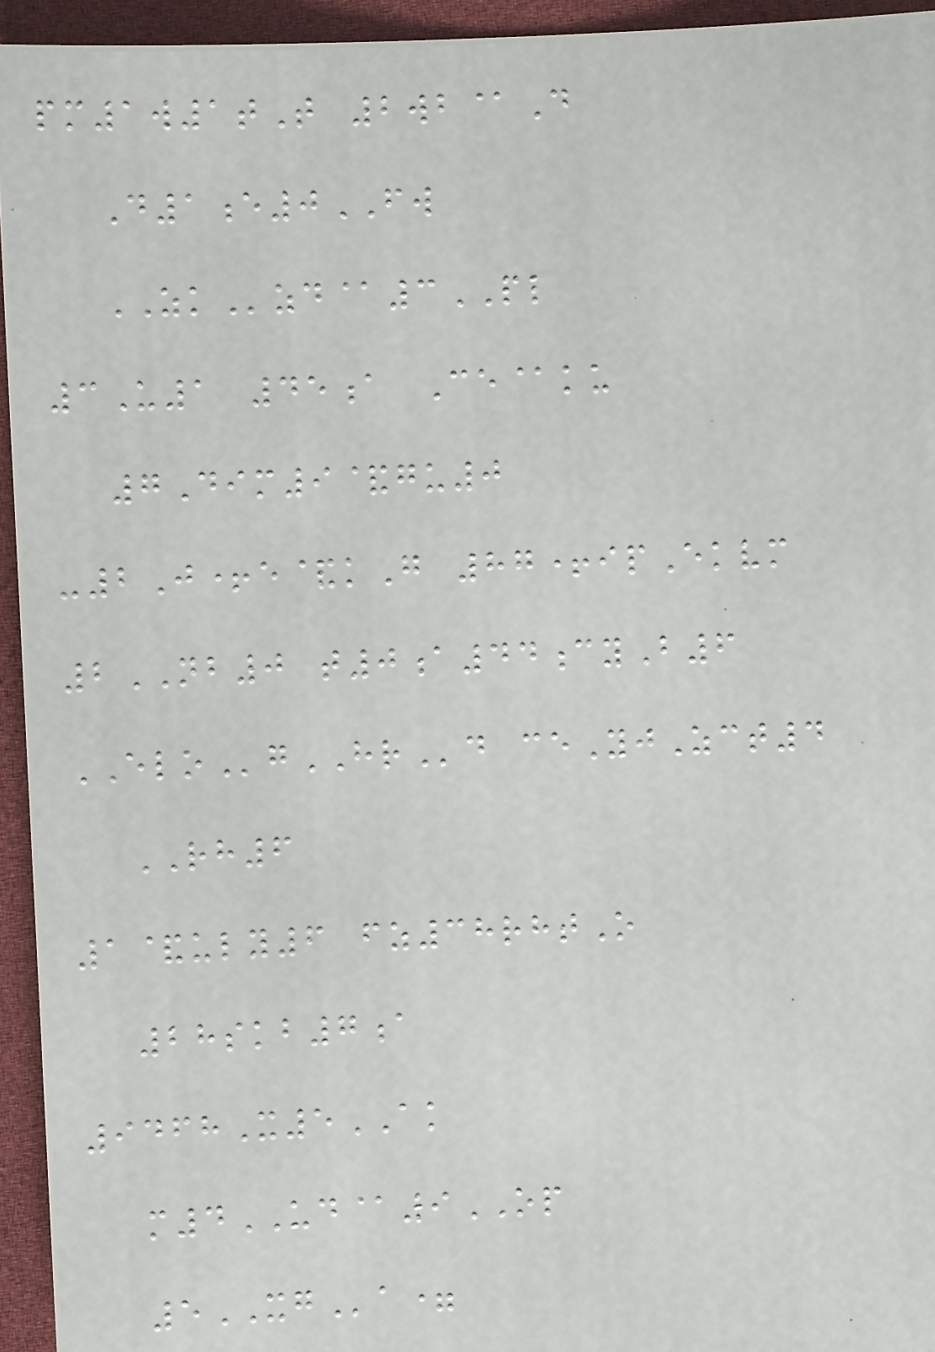pm1w1tT 2wb@D
D1e0FW
ZKzd@3PL
3U1 45a Ce@ku
7Dim9&gu0
-2J+e&kG 87+ipEkvm
2NB0 t0a44cyB6
ELOgHRd ceYjZct4
RH6
1&uly6 fz38rhtO
28skb7a
9468X5AK
m4UD@9OP
5XGa=
